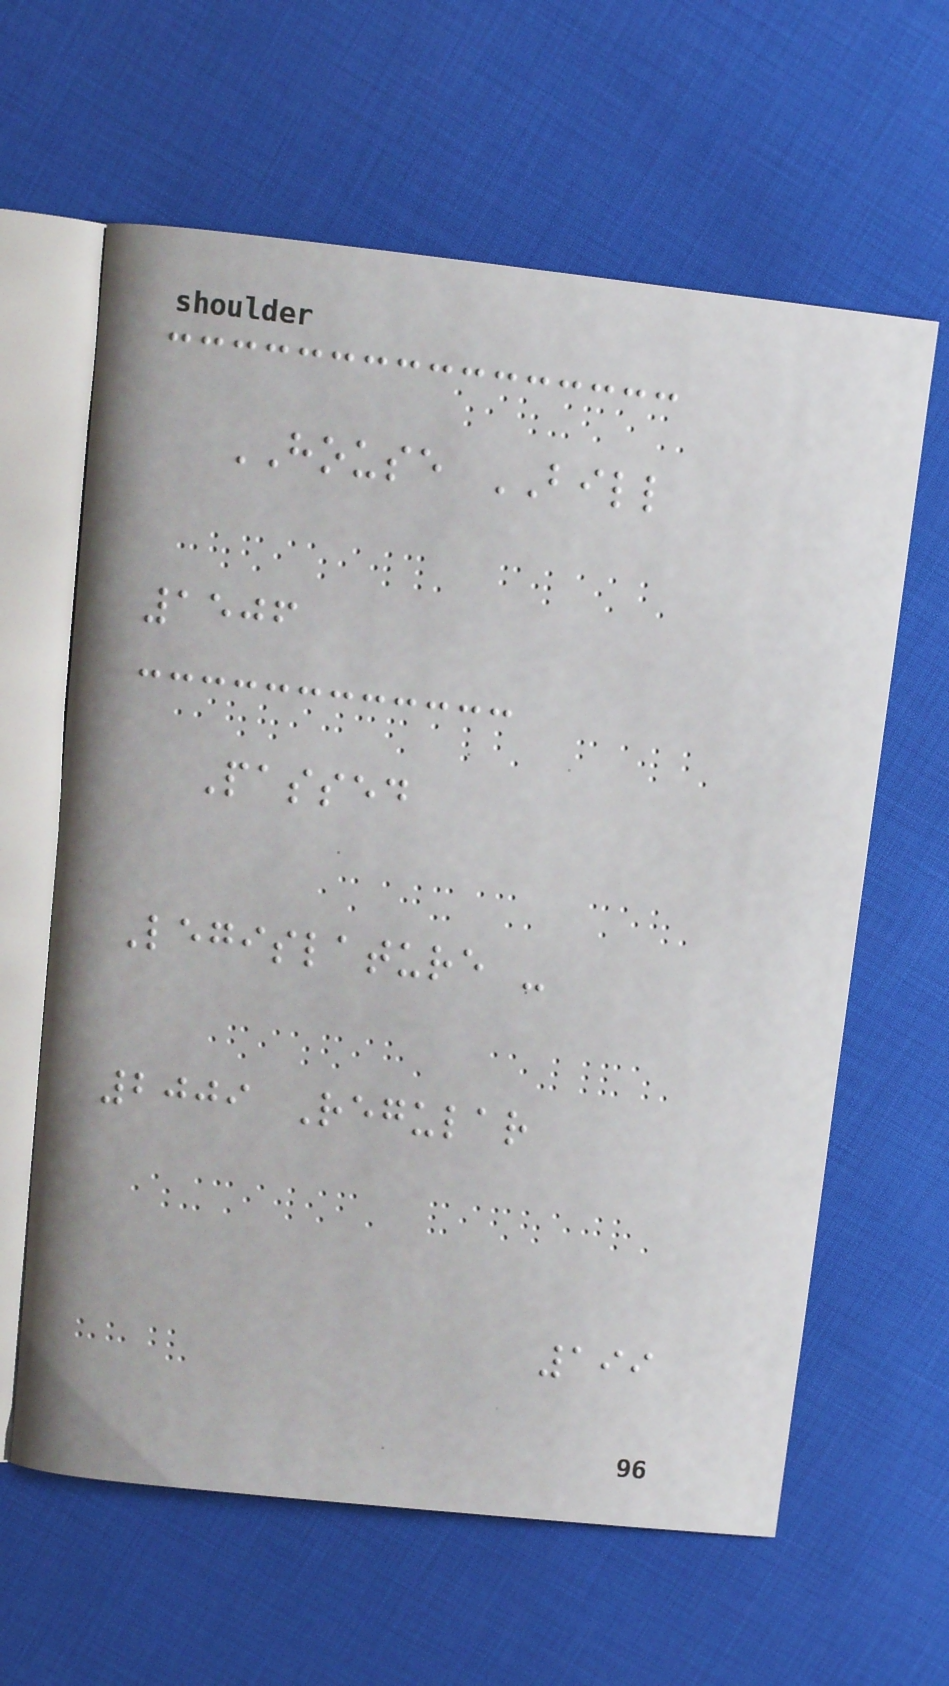HOUSE BILL
1506
Passed
Legislature -
2009 Regular
199
